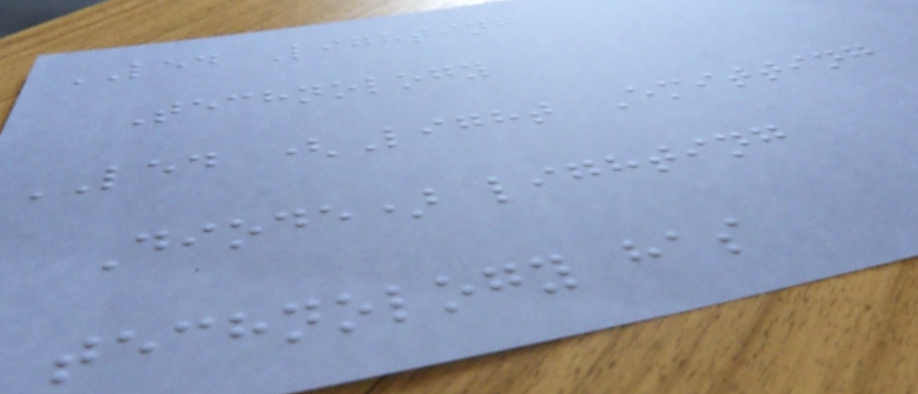LED Lighting
Technology
LED (Light Emitting
Diode) lighting
technology has
